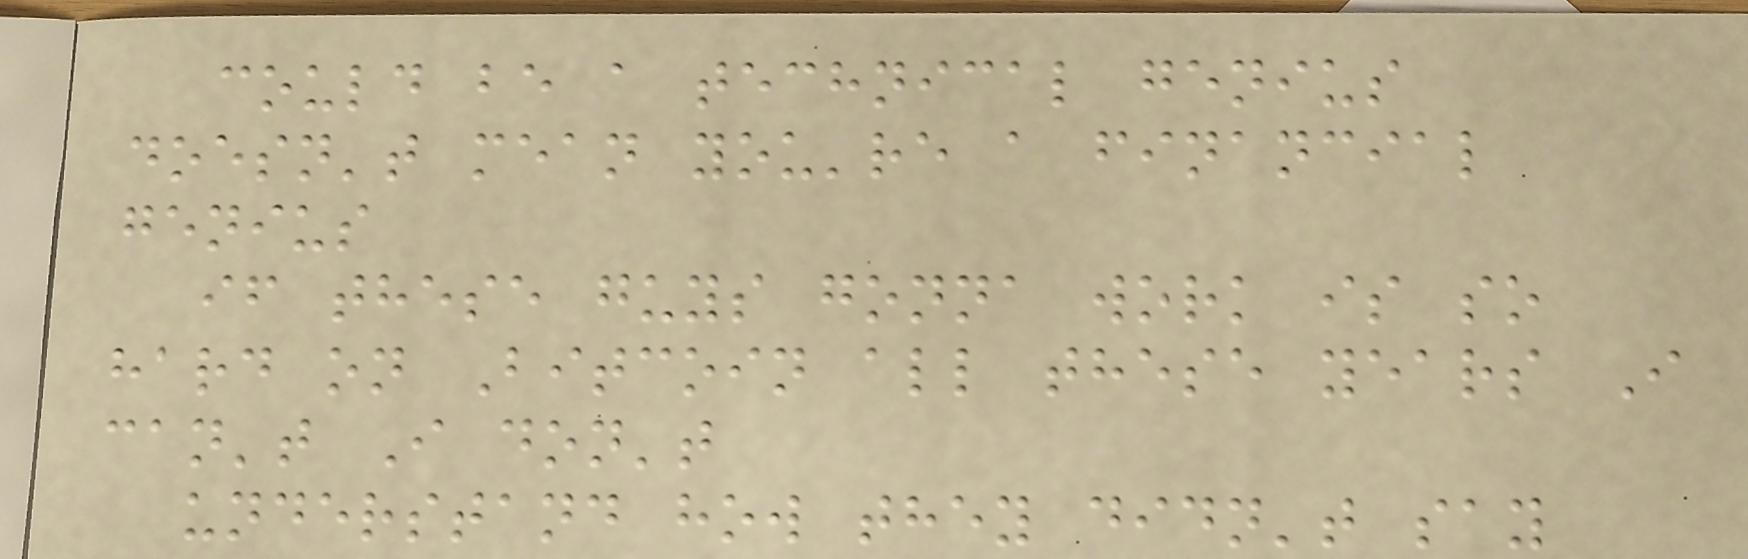could be a technical genius
doesn't mean you're a financial
genius
if these guys gonna work is so
hard on Bitcoin all these years I
can't I don't
understand how they didn't say
